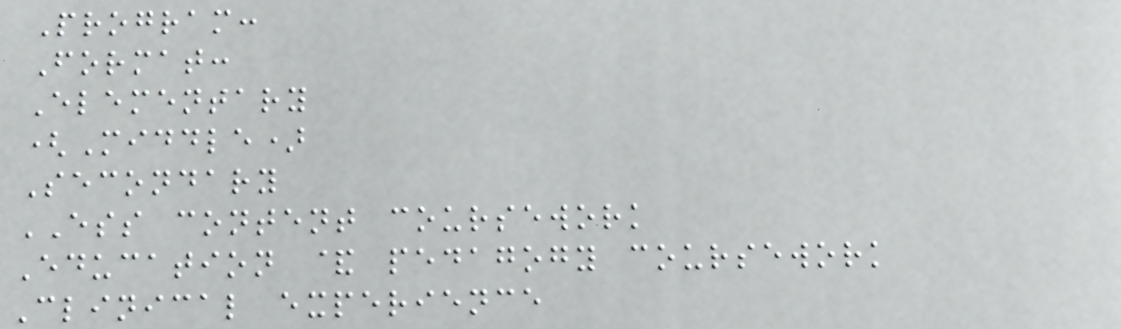Program:
Format:
Elementary
(Middle)
Secondary
ESS content coursework
Education & pedagogy coursework
Clinical experience
